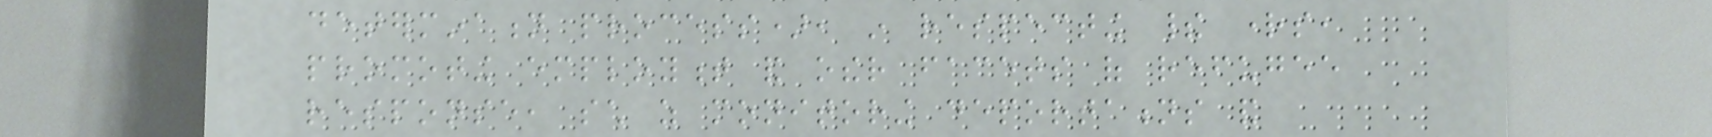determination process), in respecting their rights,
promoting employment and other facets of refugee
response, such as monitoring deportations and
